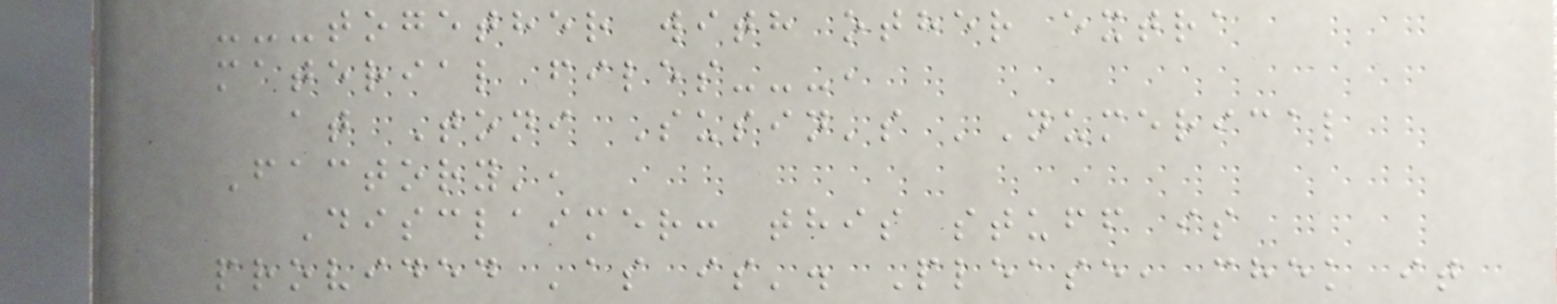---together with other extra
material files---,
at Toni Susin's 'Numerical
Factory',
Disclaimer: this stuff is
provided 'as is'. Please, chek it
